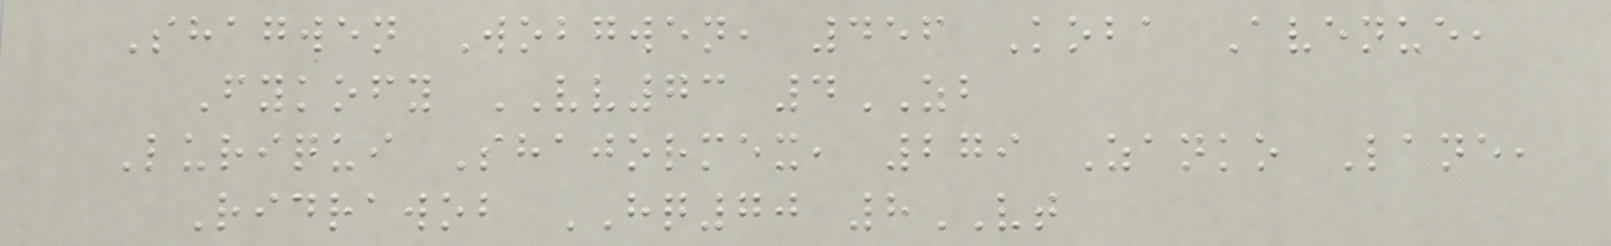Shagwen Wobgwen, 456 Koba Avenue,
Fykofy VV73 4ZB
Luriqui Shajormex, 279 Zanko Lane,
Ridrawob HQ70 8VT
